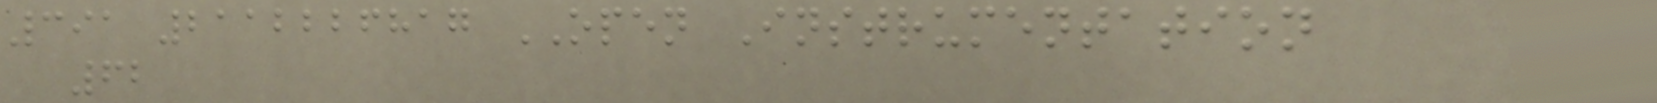391 2112226817 OPEN Instrumentation
62
